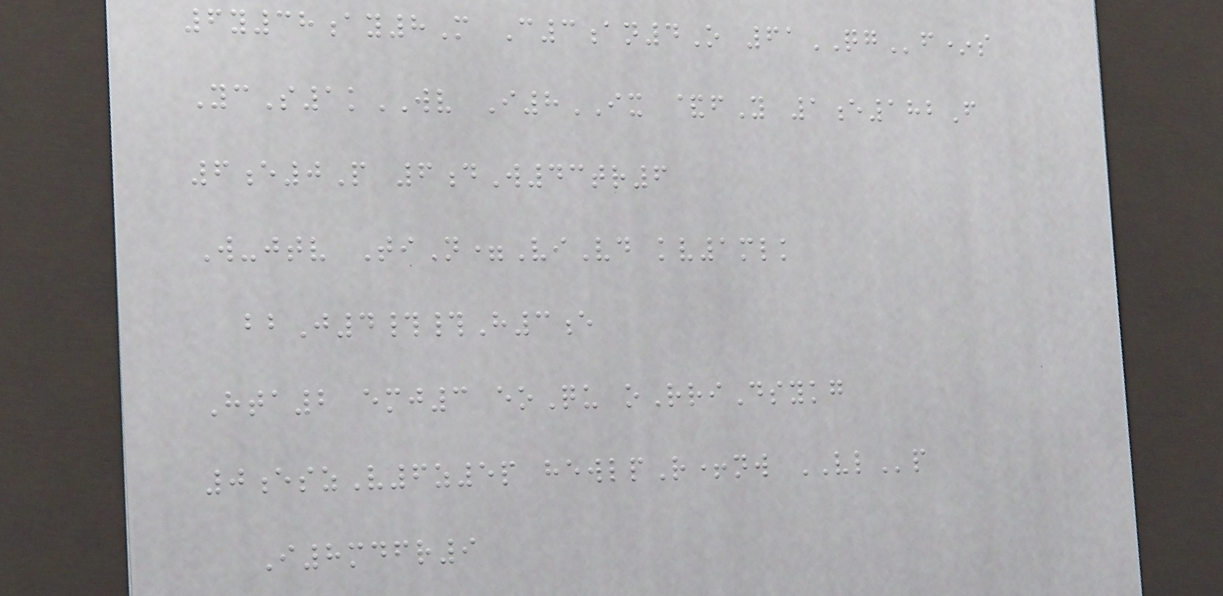6y38ay8M C3an4O 61QGf*s
YcS1kWV I8IX &fY 1e182F
6e0P 6dW43tr6
W-jtv TiN=ViVd kv1mlk
bbJ4##H3e
Hta2 emj3 eoQu oRriDsykg
0eszV6z5p hewlpR+nw VLp
I8mdfr9
